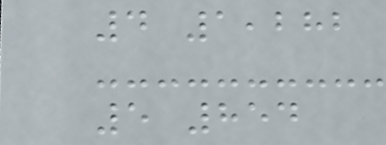4 1,282
5 854
